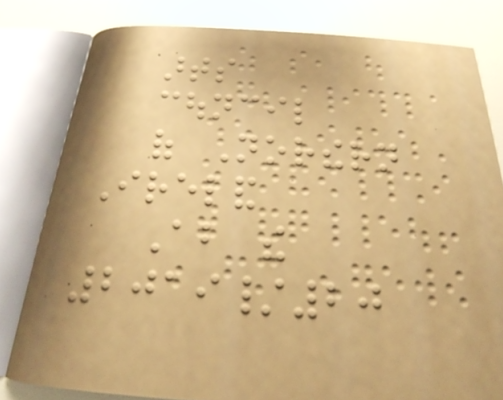arts
council
of Northern
Ireland
About the
2019/20
